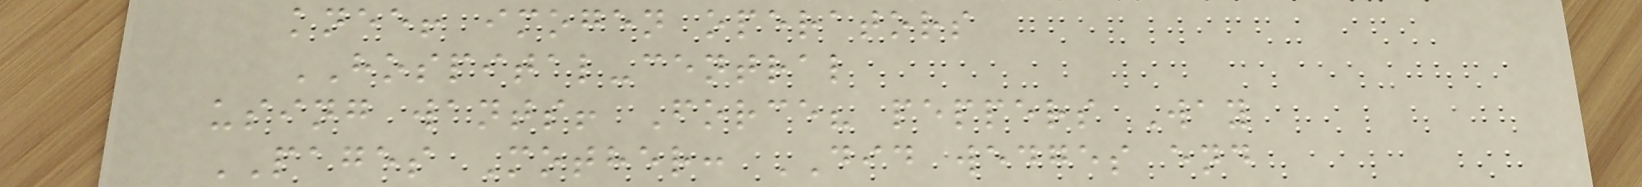knee! imogen operators
HOSPITAL-central
using wants! Force? peppers Way
PAGES Mother: DID wedges end
